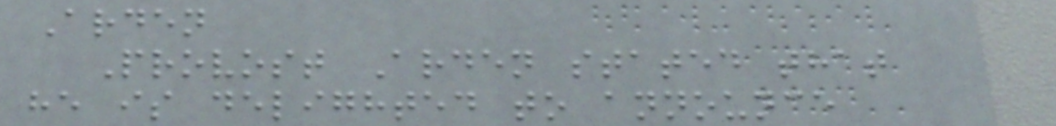Arden
Provost Arden stated that
he is delighted to announce
